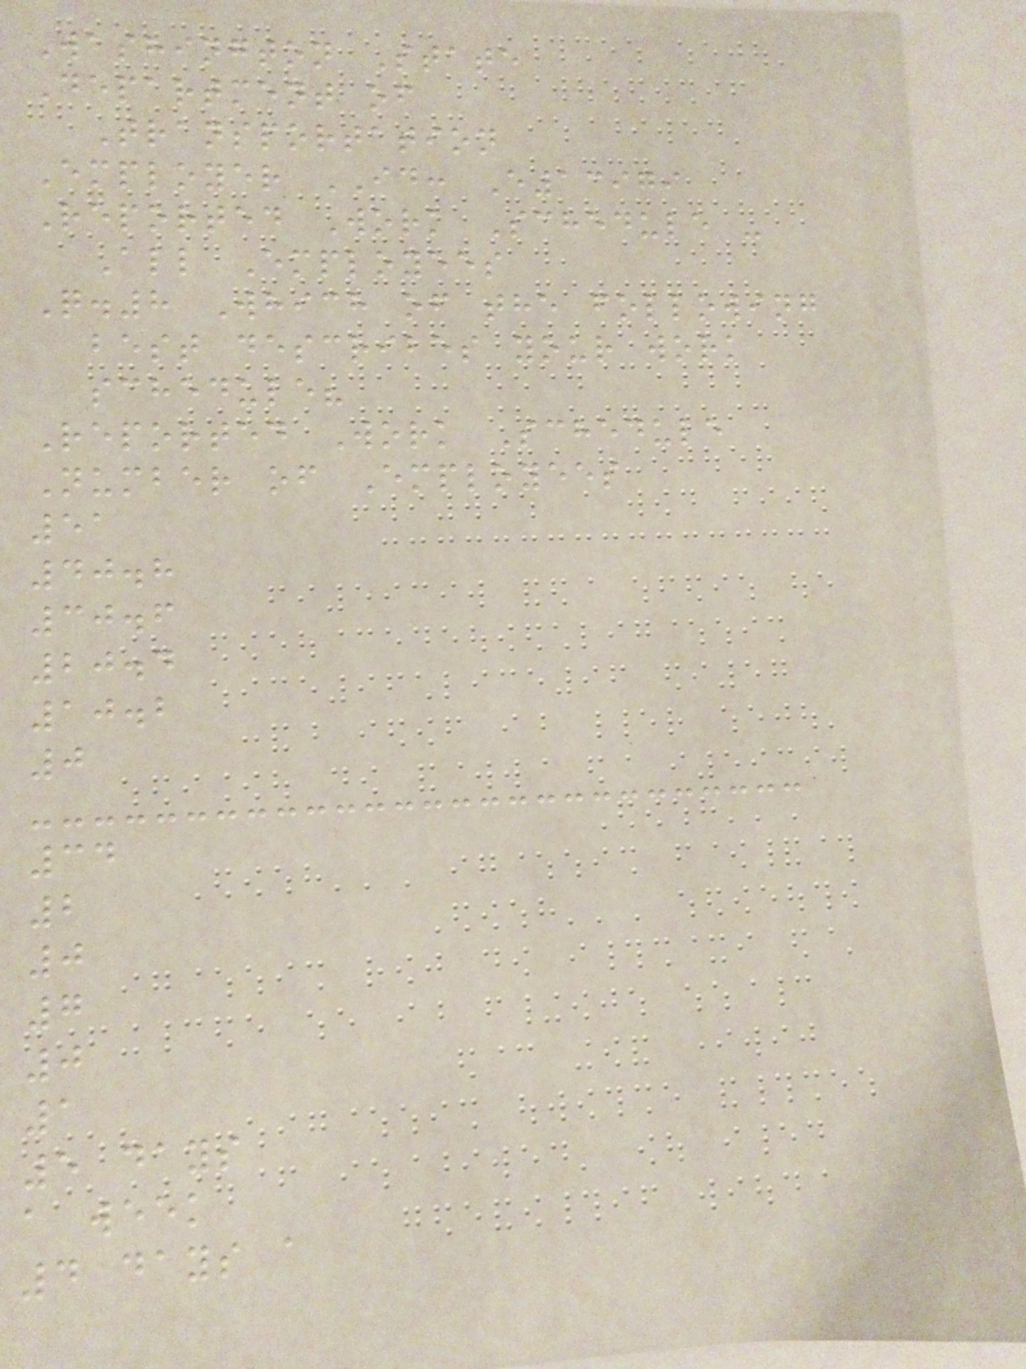Washington State
Department of
Transportation
Employer ID: E13979
Reported Work Schedule -
All Employees
Q.8 Which of the following
best describes your work
schedule?
Reported Work Schedule
Number of Employees
51
40.8
30.6
20.4
10.2
0
34
2
0
7
0
1
5 days
a week
4 days a
